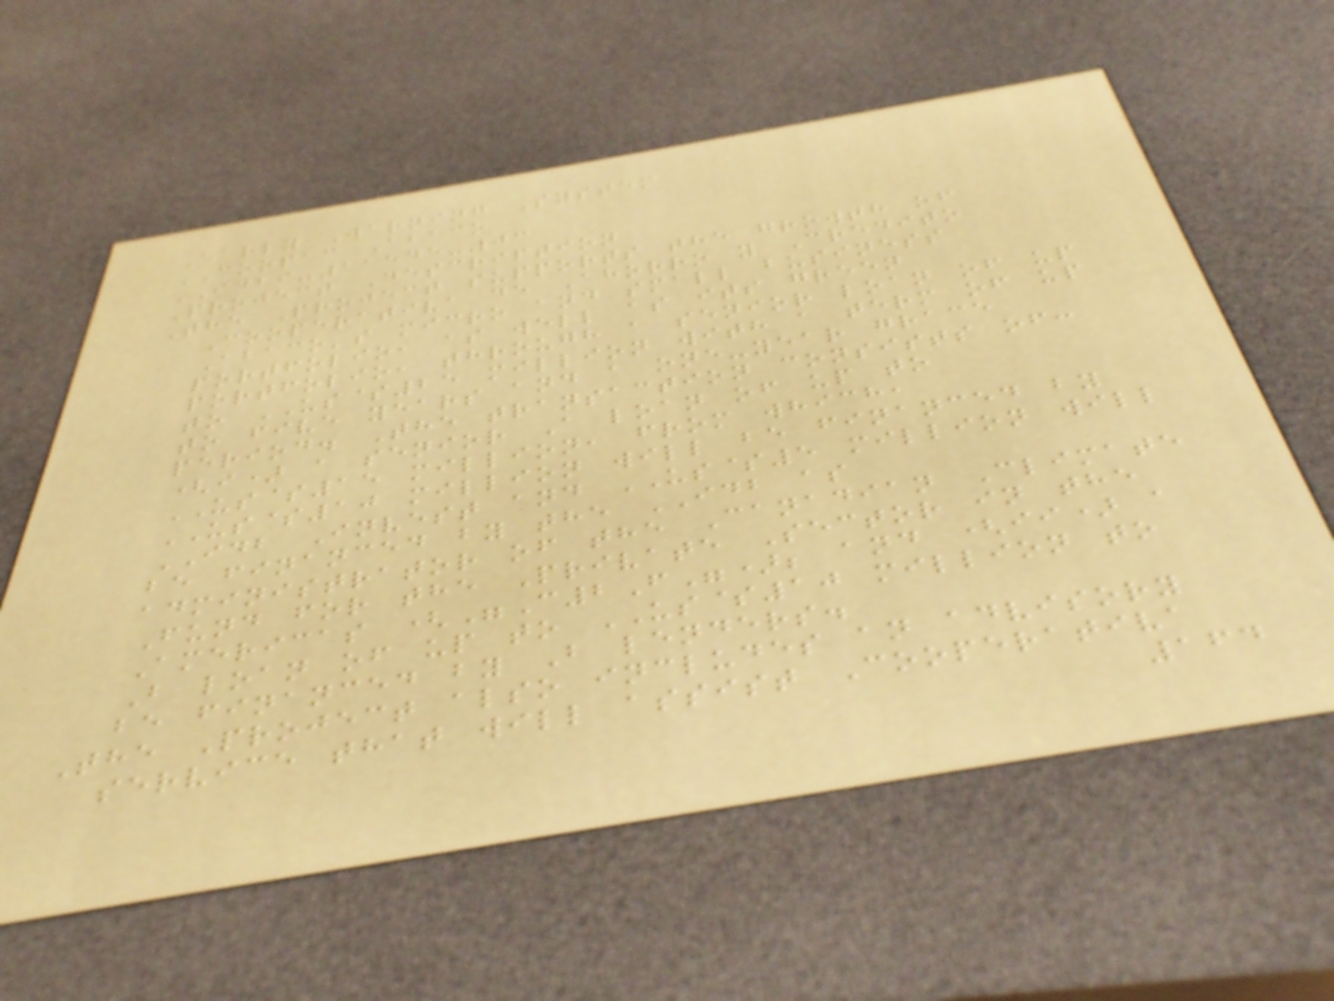Early Warning System
COOPAC Abaco
IDBI-11545-03
Project Description
The Project supports the growth of
Cooperativa de Ahorro y Credito
Abaco's micro and small business
portfolio, as well as its green
portfolio, through a senior loan of up
to US$25 million with a term of up
to five years and a one-year grace
period. The transaction consists of:
(i) a senior A loan of up to
US$15 million, from which,
US$10 million will be financed by
IDB Invest and US$5 million will
be financed by the IDB as
administrator of the Canadian Climate
Fund for the Private Sector in the
Americas ("C2F"); and (ii) a
B loan of up to US$10 million to
be financed by B lenders.
The Project also includes an advisory
service that will assist Cooperativa
164
